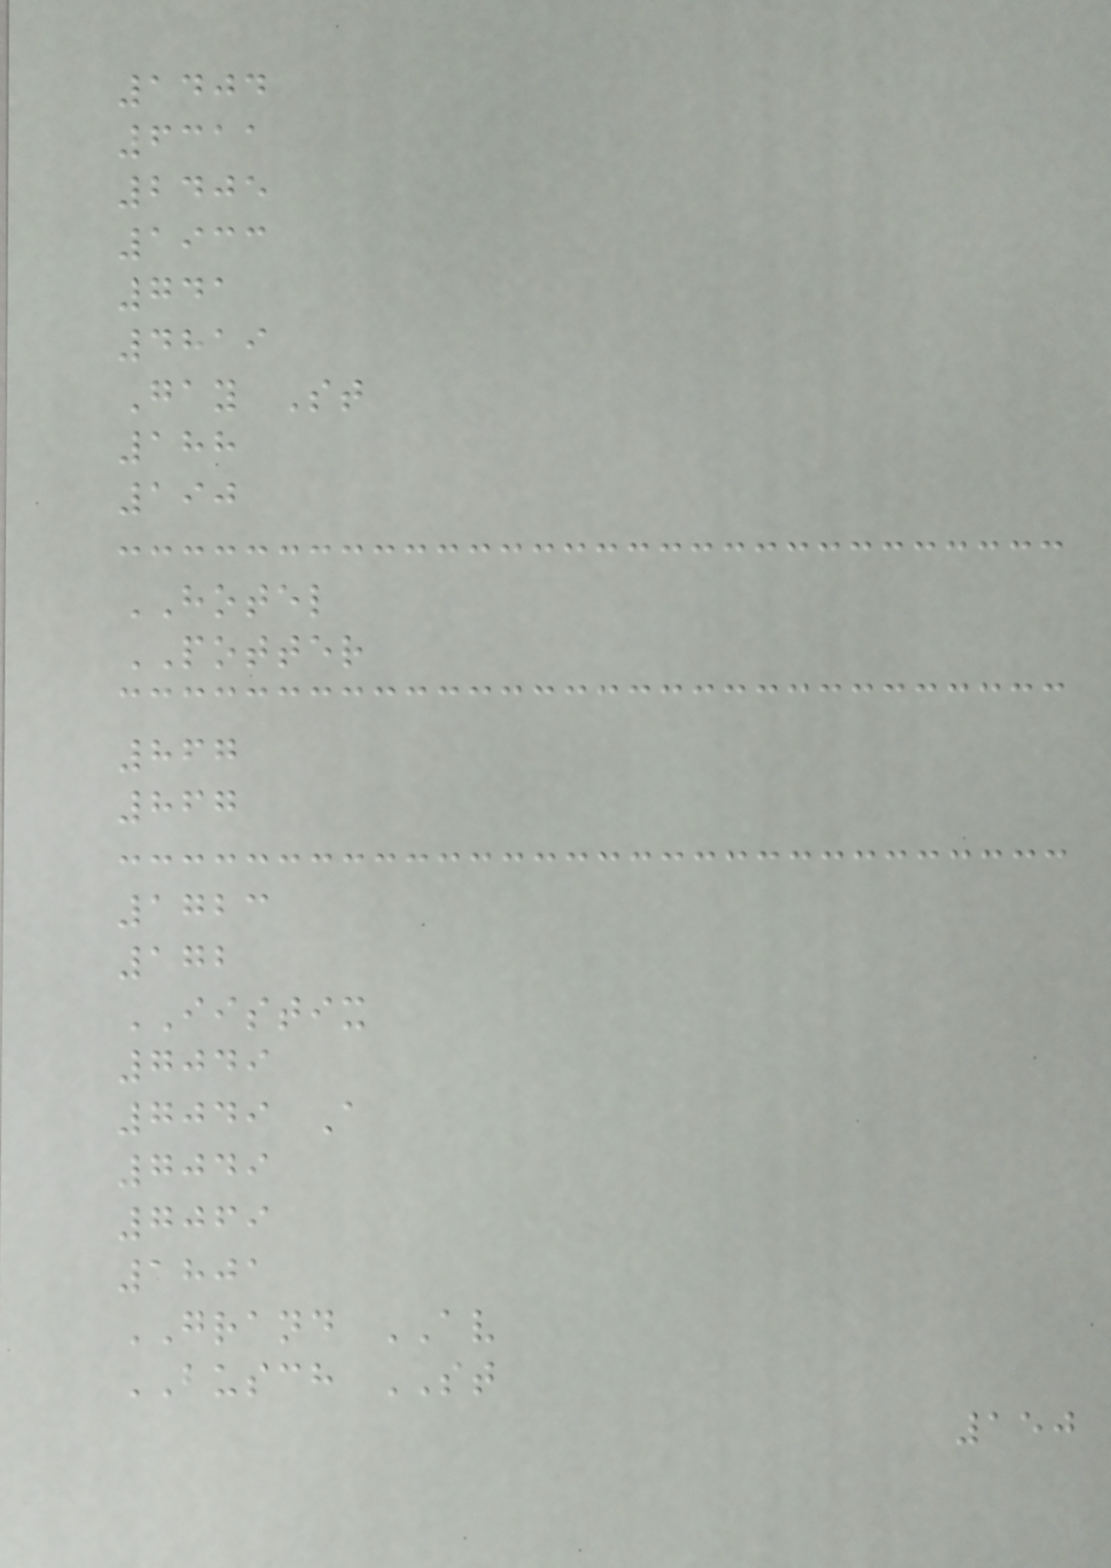1404
6311
2405
1933
741
4819
Gay St
188
190
HOTEL
POTTER
867
867
1723
172
IISTIX
7049
7049 A
7049
7069
1801
GRAND AV
BUSCH ST
150
